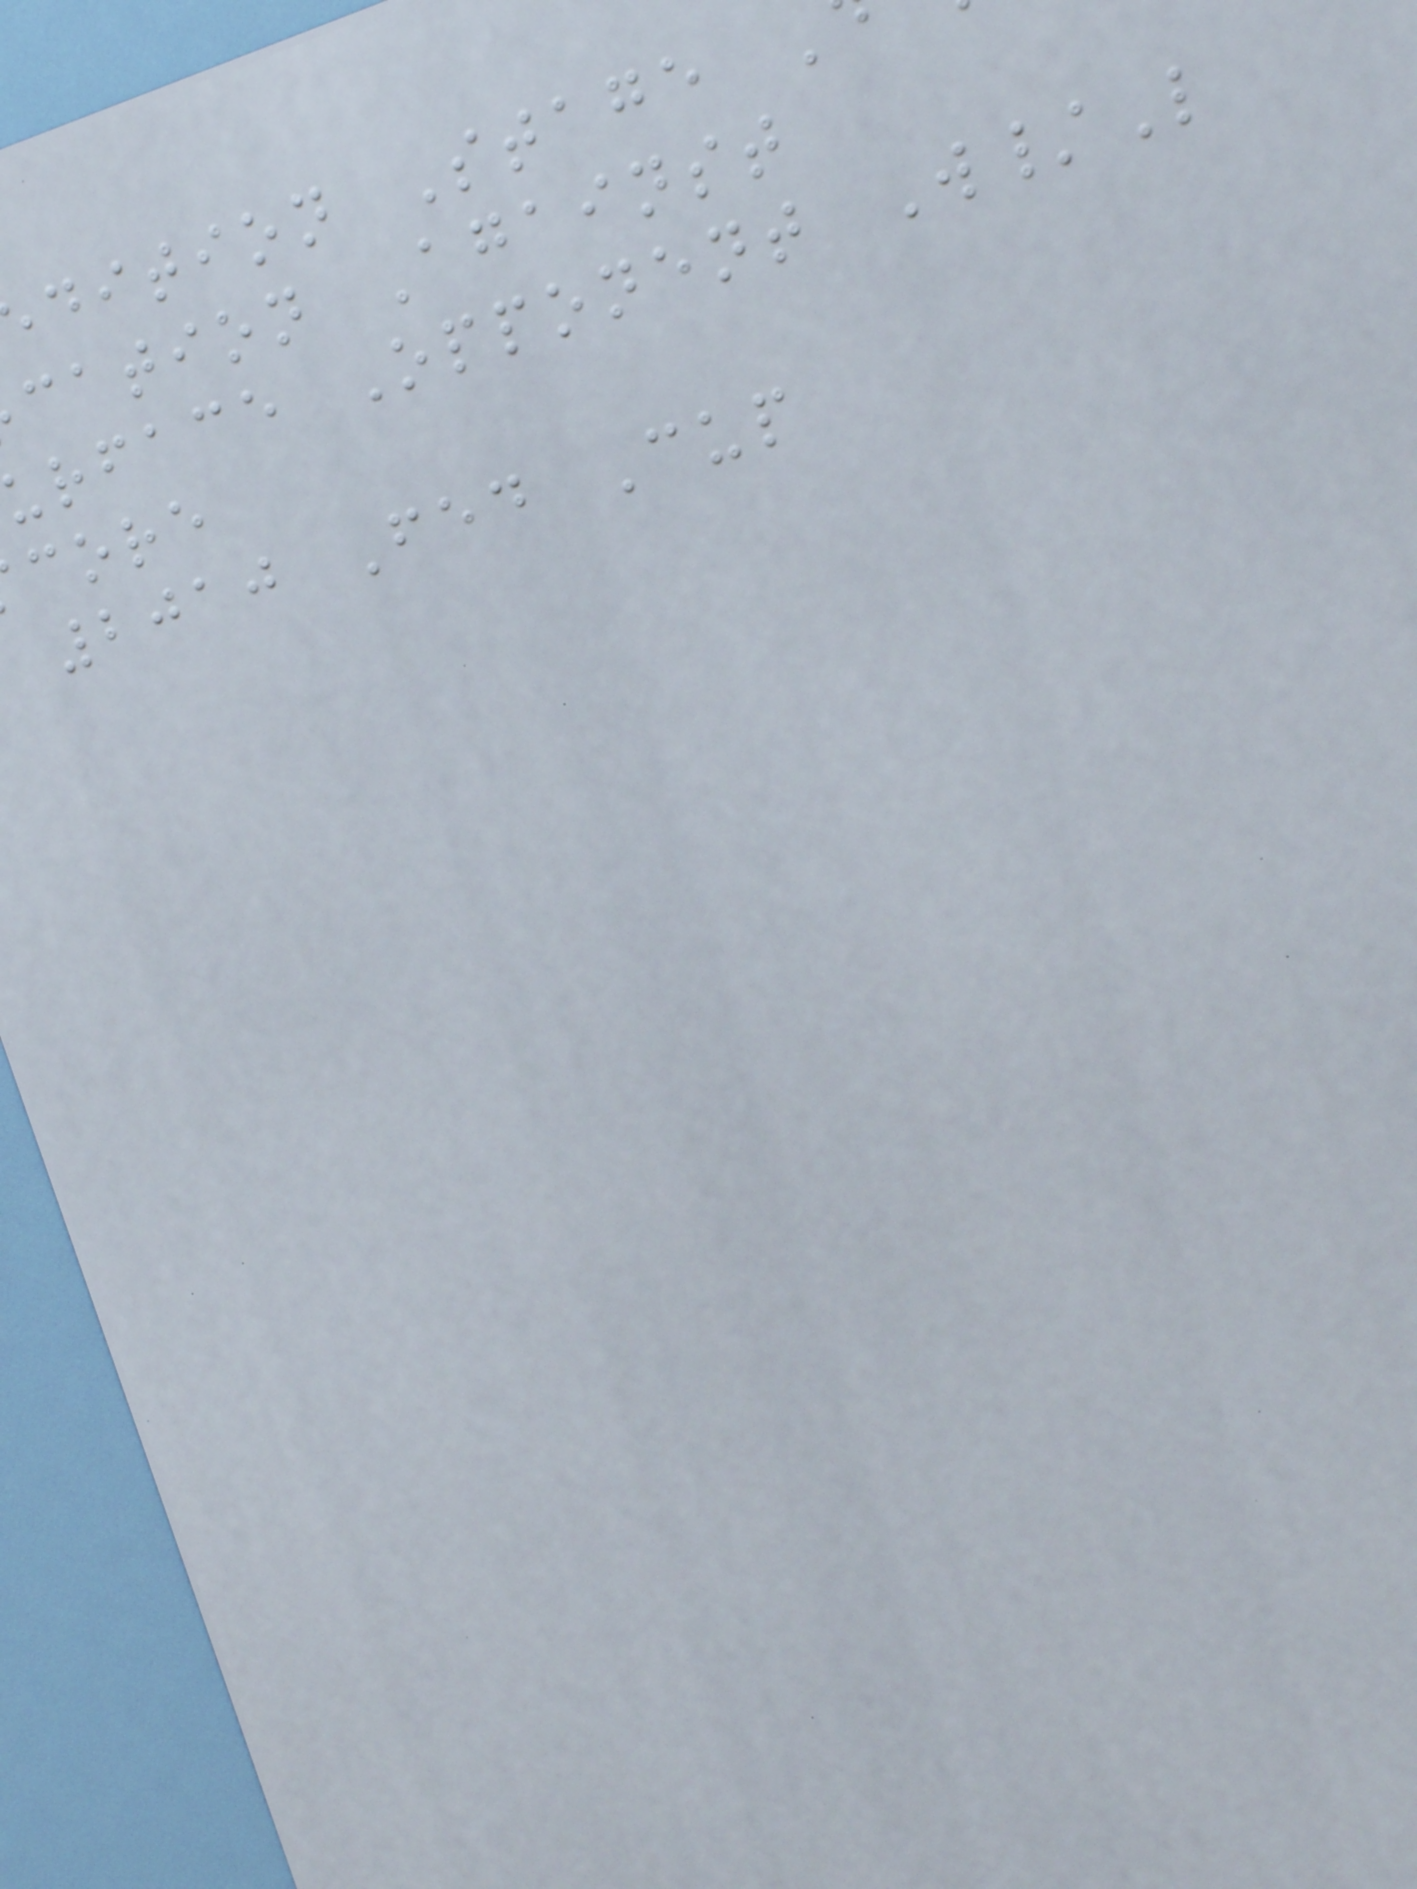dition Stage
cation Against
urface Opponent W/L
core
2010 Fed Cup
